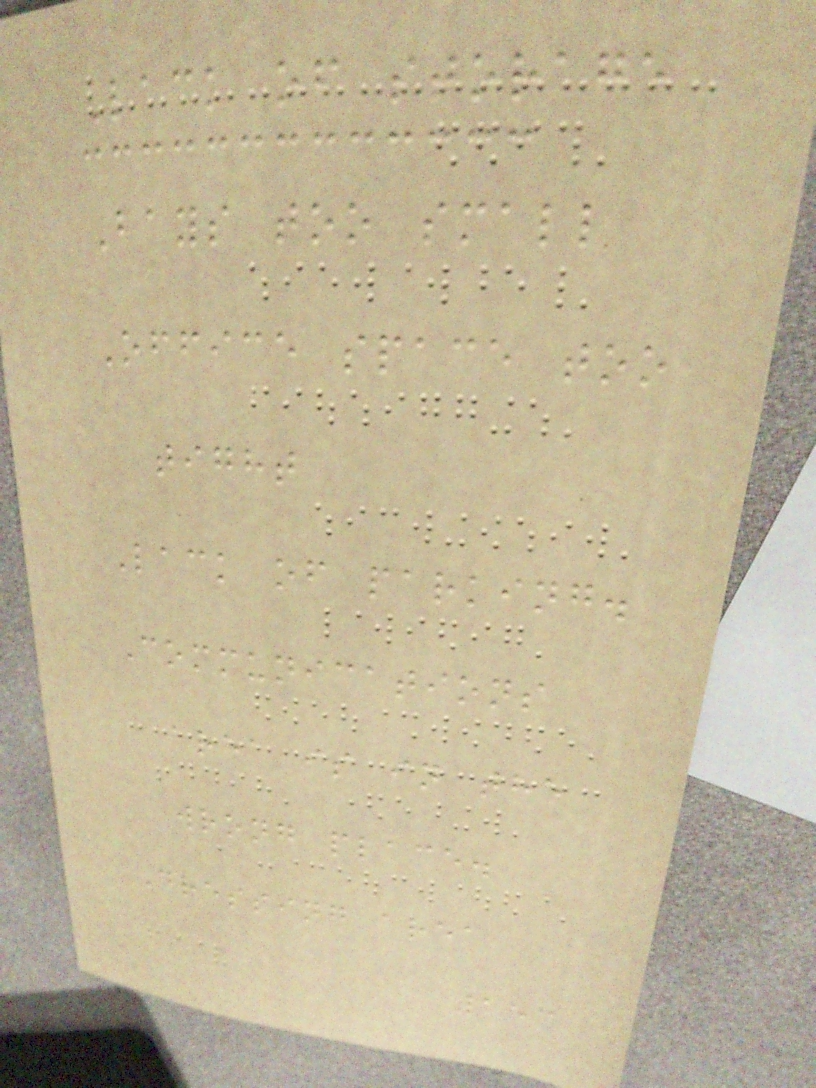Lack of storage
Bays too small
Office space too
tight
Lack of parking.
Communications
area is in the
wrong place.
Dressing area
153
